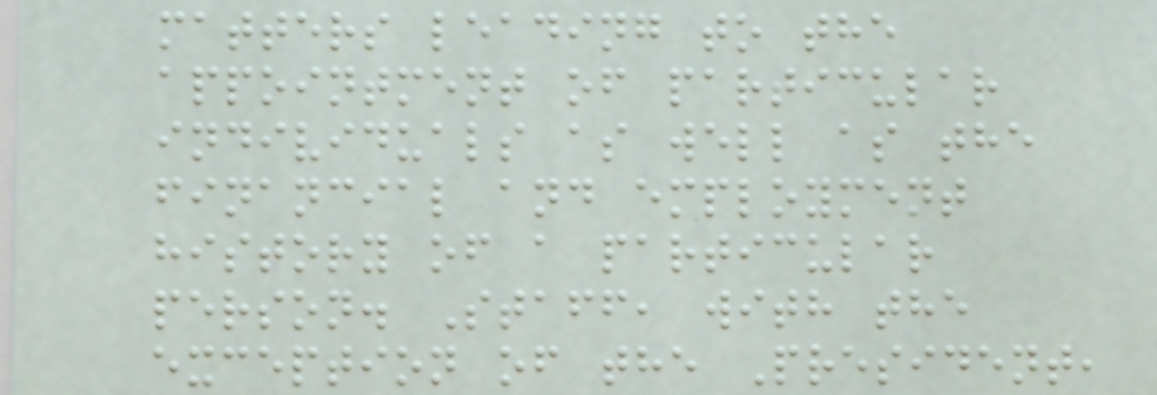matters leading to the
appointment of particular
individuals as well as the
financial and employment
history of a particular
person. Staff, with the
exception of the President,
